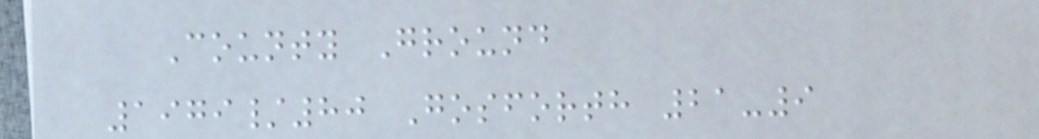County Ground
1979/80 Gosforth 21-9
